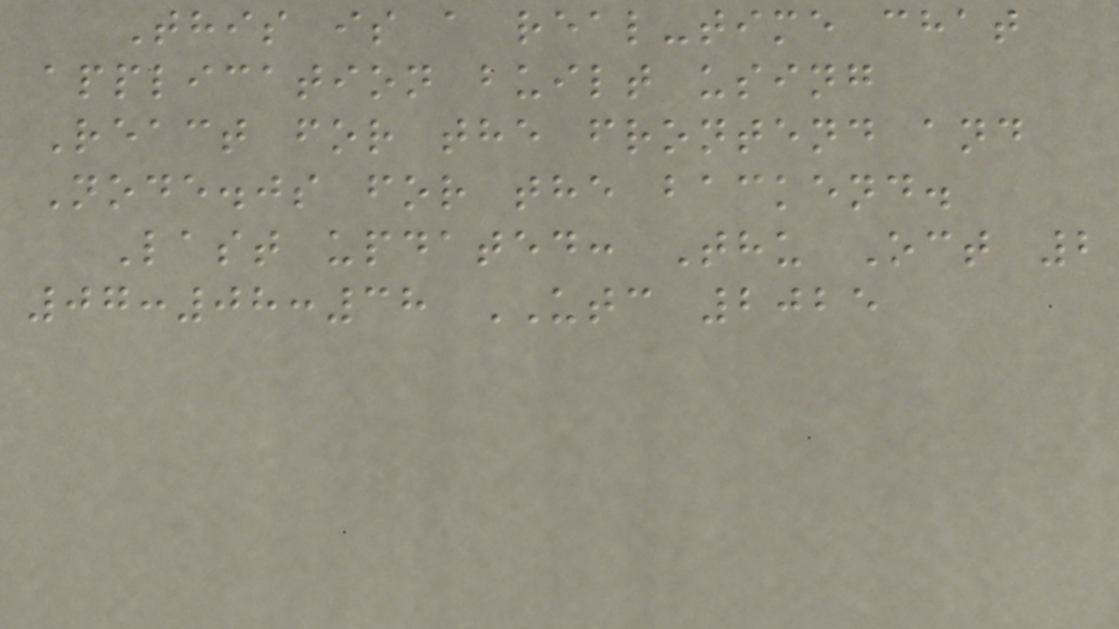This is a real-time chat
application built using
React for the frontend and
Node.js for the backend.
Last updated: Thu Oct 2
07:08:38 UTC 2025
